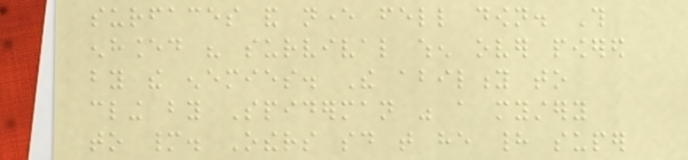surfaces and never fell down. This
enhanced his survival when over powered
by the enemies. The ability to
cling by Spiderman was a mystery
to many. Others said that he had super
